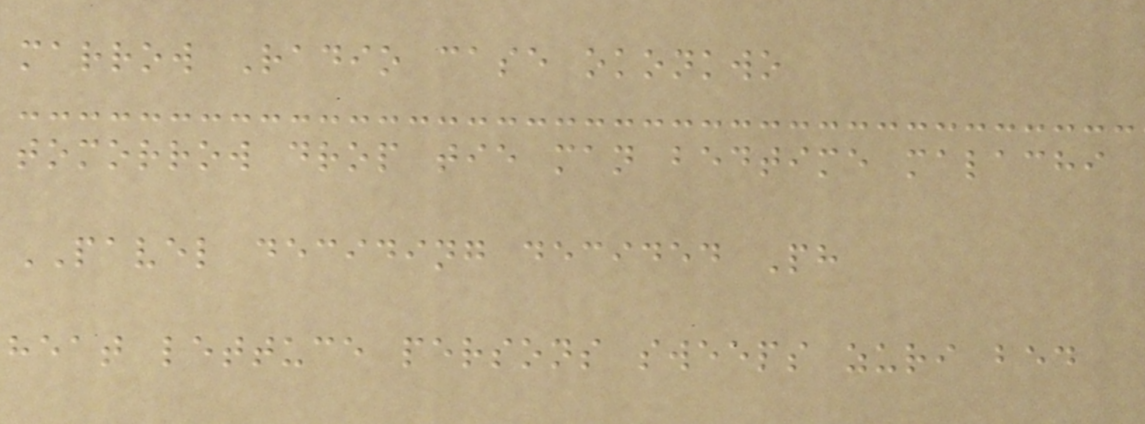marrow Radio case okonkwo
tomorrow drop tie man bedtime malachi
PAVEL deciding decided Ph
heat lettuce persons sweeps zuri bed
